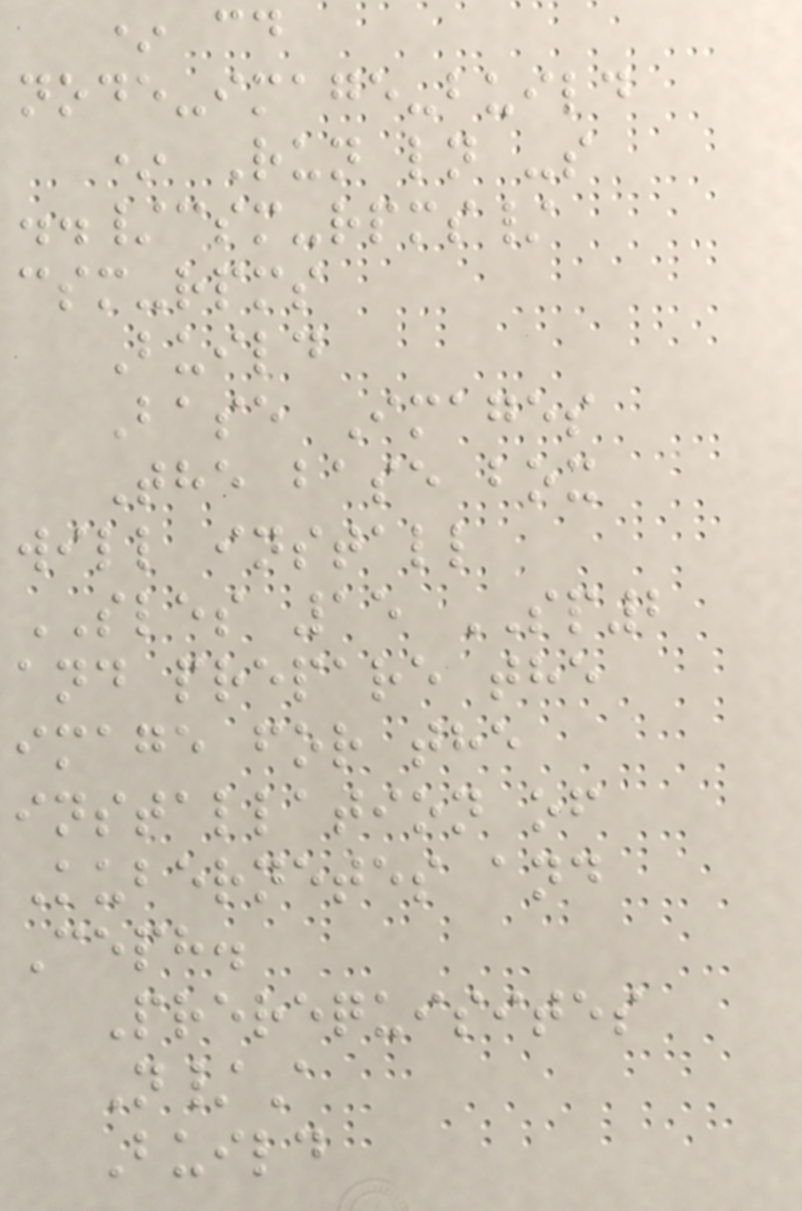* cd
node-image-build
* Run ln -s
../csm-rpms/
csm-rpms
Build
Base Images
The base box
will install
SLES 15 SP2
and prepare the
image for the
installation of
Kubernetes and
Ceph.
Prerequisites
N/A
Build
